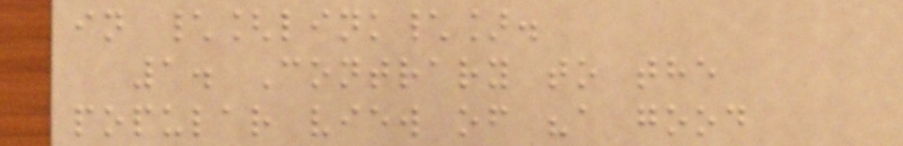in \[link\].
1. Contrary to the
popular view of "a good
